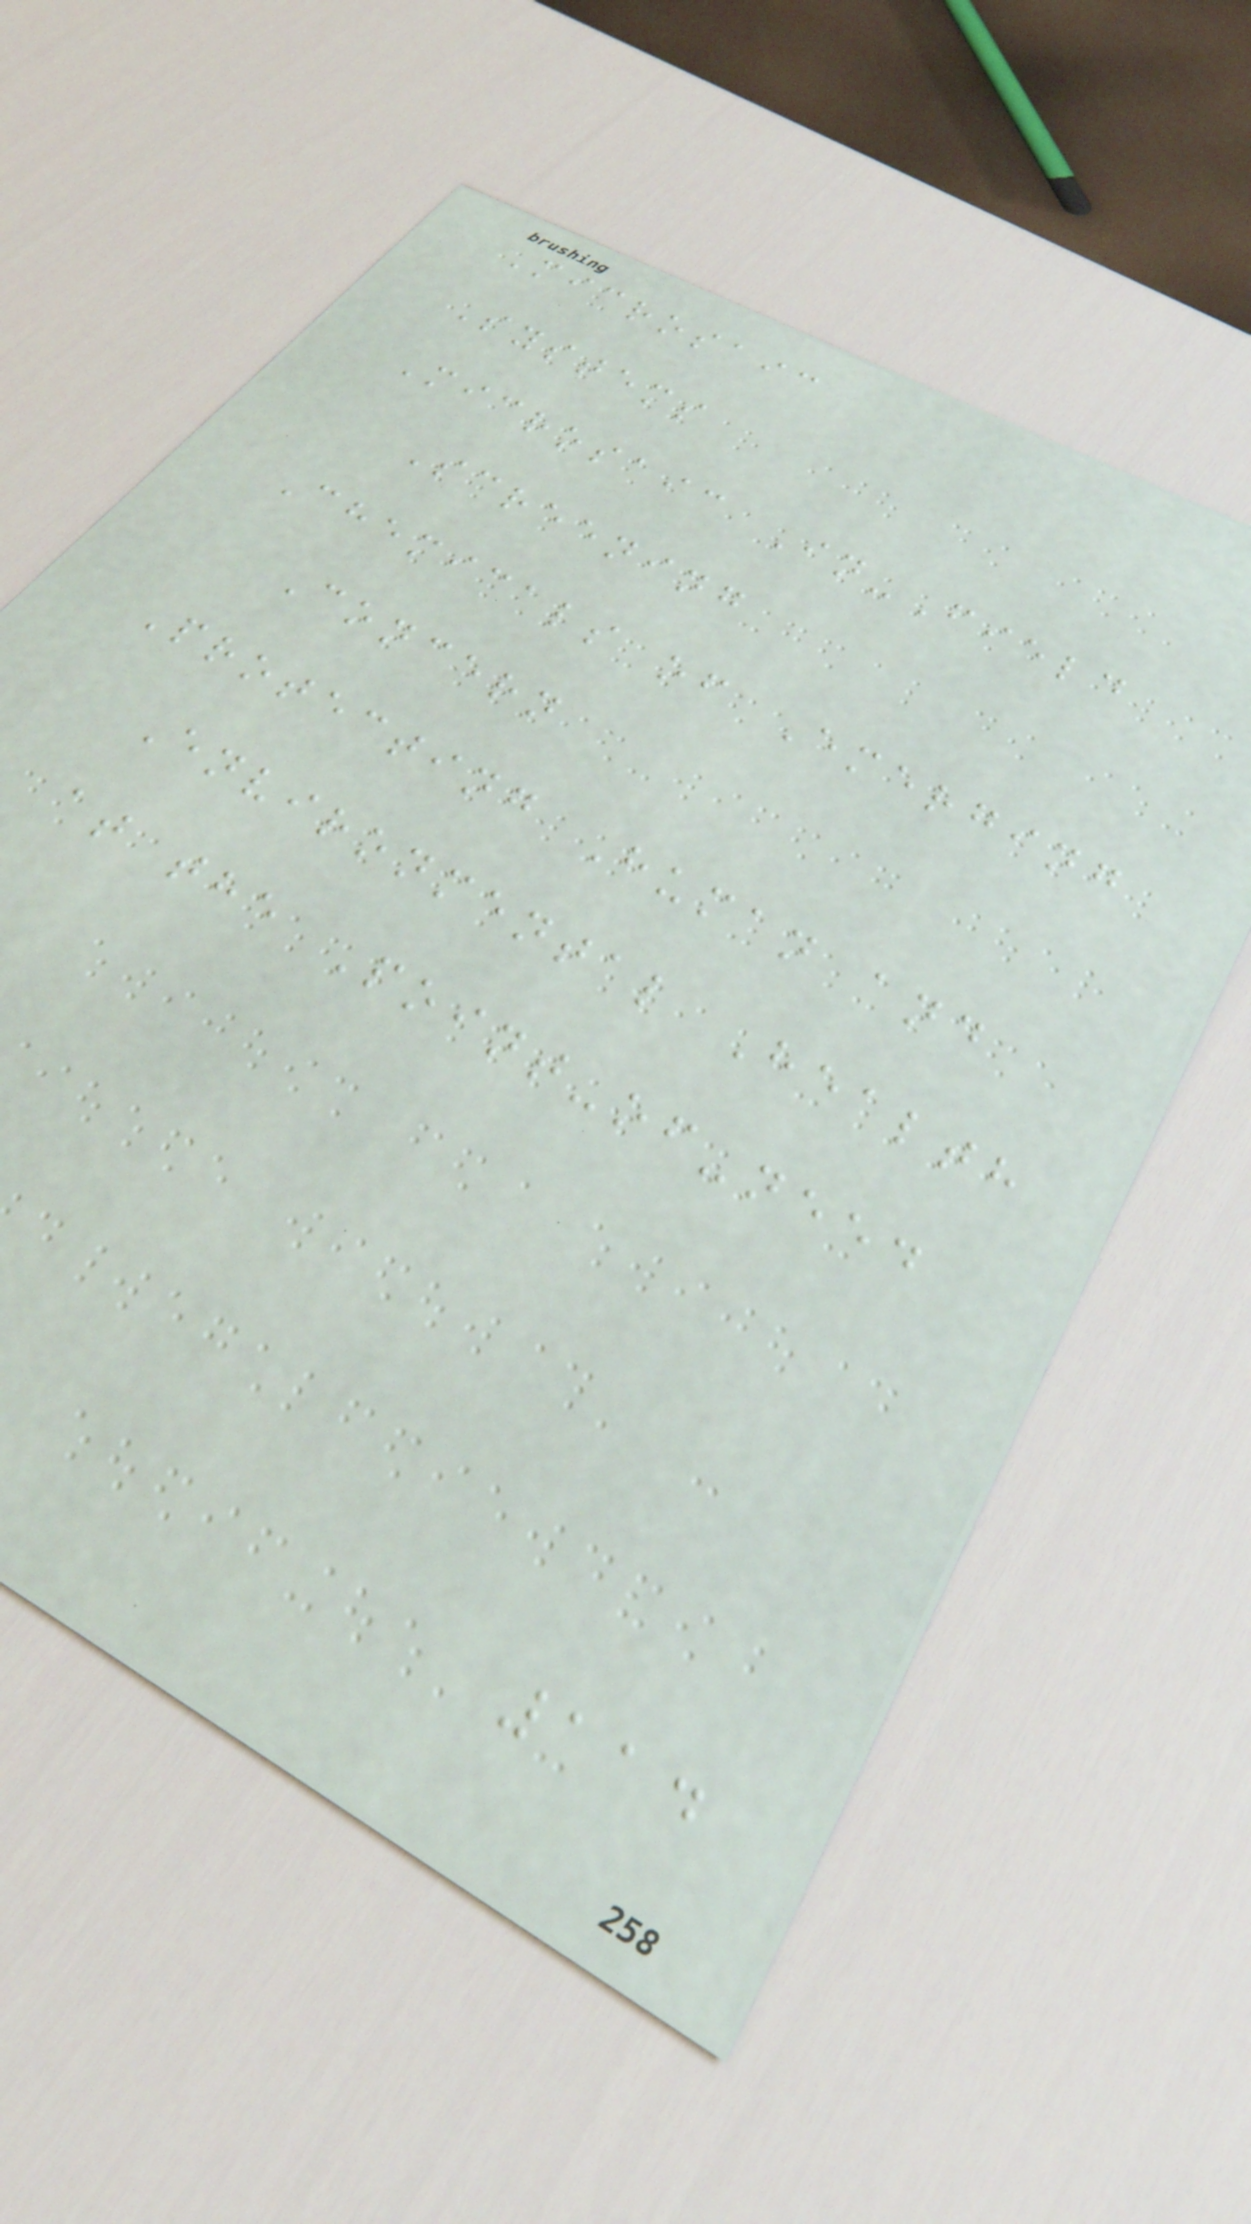Microsaic
Systems
Microsaic In-Field
Screening
Chemicals of Emerging
Concern
Protecting Human and
Environmental Health
at the Point-of-need
114
